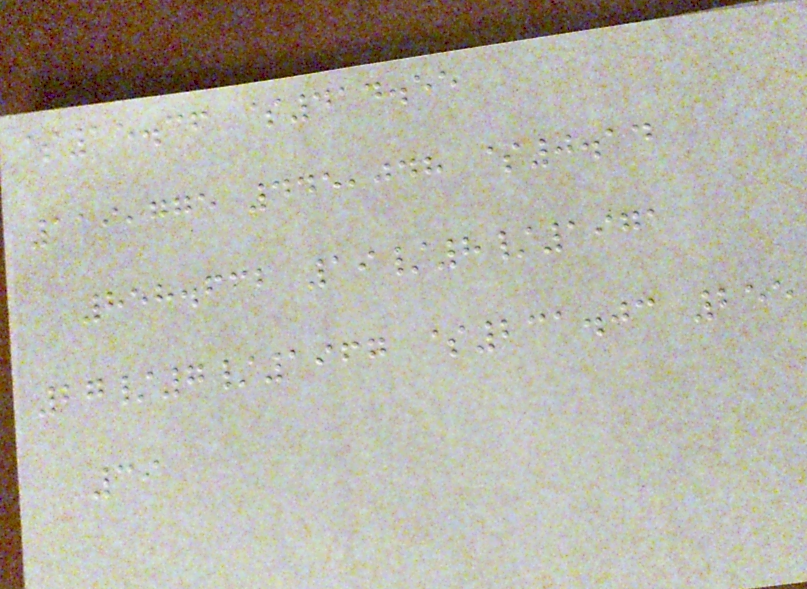$15.36 $414.55
119,775 445,048 $0.14
858.632 19/8/1971
27/7/1967 $231.03 255
39
